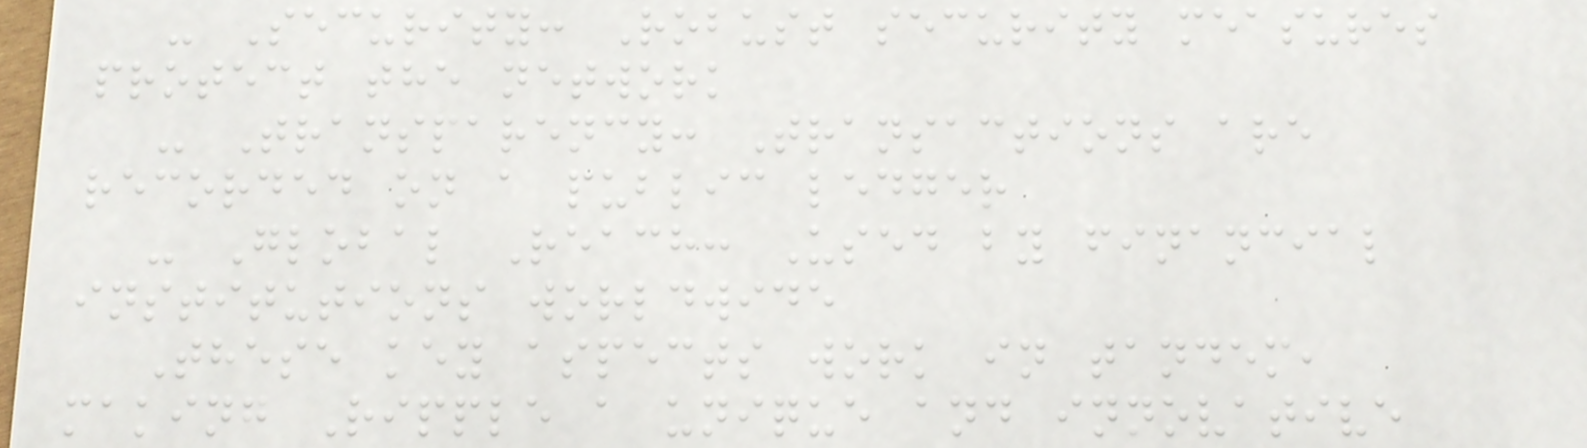- Security: Robust security measures
protect the network
- Transparency: Transactions are
recorded on a public ledger
- Global Reach: Used by financial
institutions worldwide
These key aspects work in tandem,
making Ripple a unique and innovative
